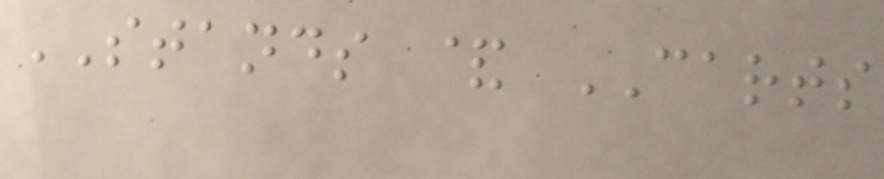STANDS & CARTS
